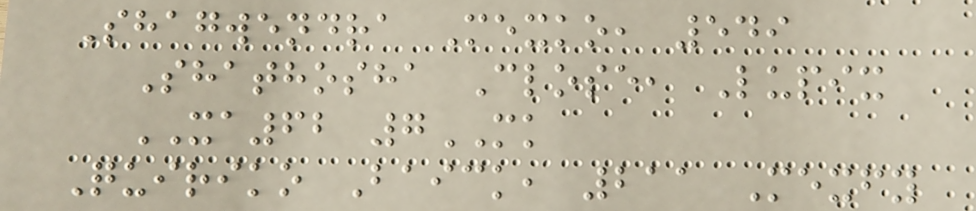Shagwendra Mexko, 549
Shathosha Close, Lupix
XA62 7MK
Quiriko Baick, 211 Mexfy
